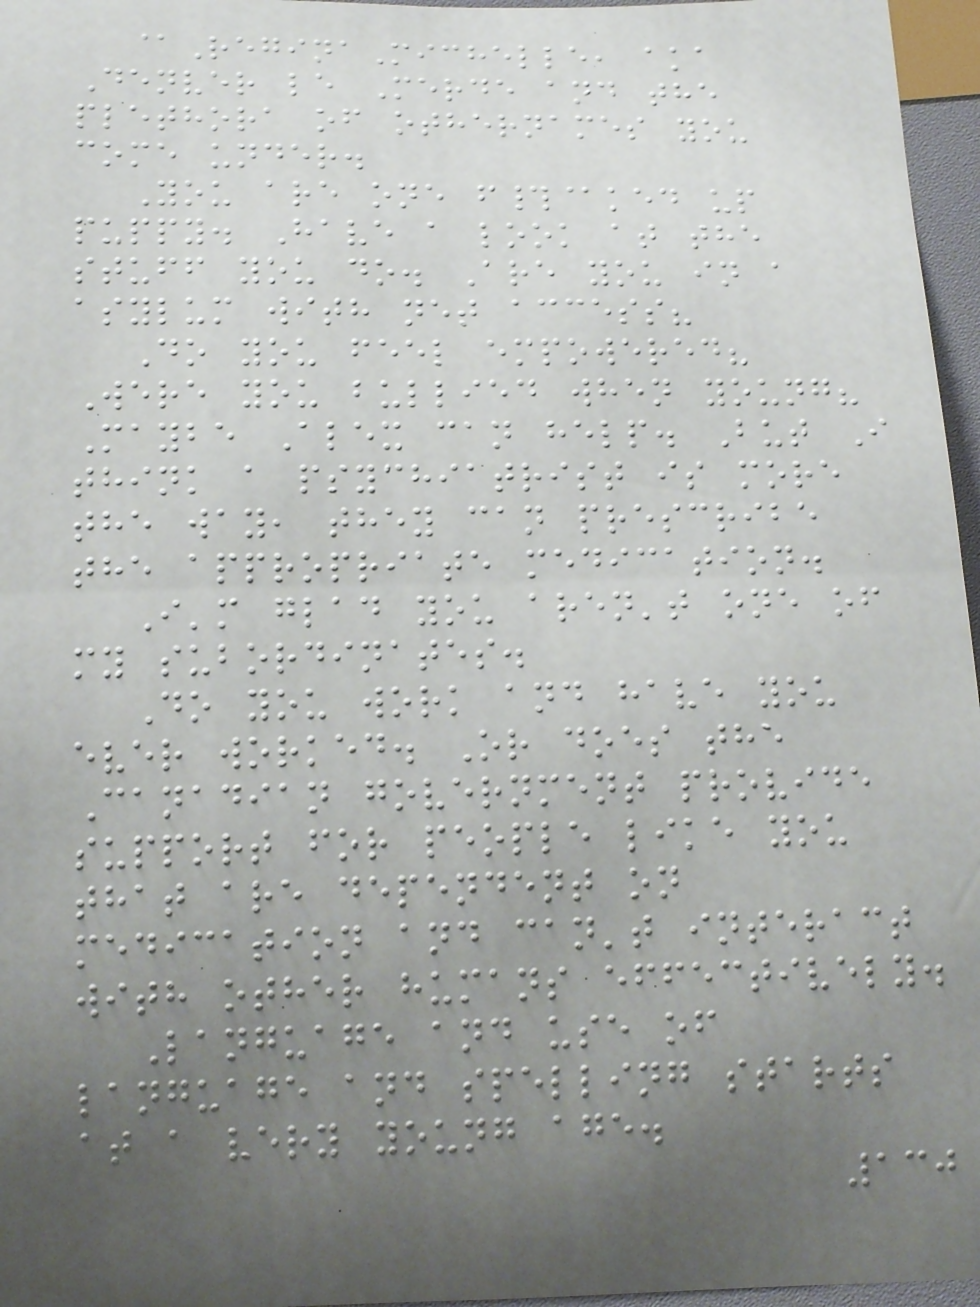@ReginaMichelle, aka
Denver le Merde and the
plethora of othernames you
come under.
You are one f#@ked up
puppy. Have a look at the
stuff you do. Are you in a
asylum with net access?
Do you feel empowered?
Were you bullied when young?
Maybe Alex can help. But I
think a psychiatrist is more
the way, they can prescribe
the appropriate medication.
I'm glad you aren't one of
my subordinates.
Do you work and have you
ever worked. Or does the
Canadian government provide
support for people like you
that are dependent on
medication and can't interact
with other humans effectively.
Language and use of
language and spelling starts
at a very young age.
130
